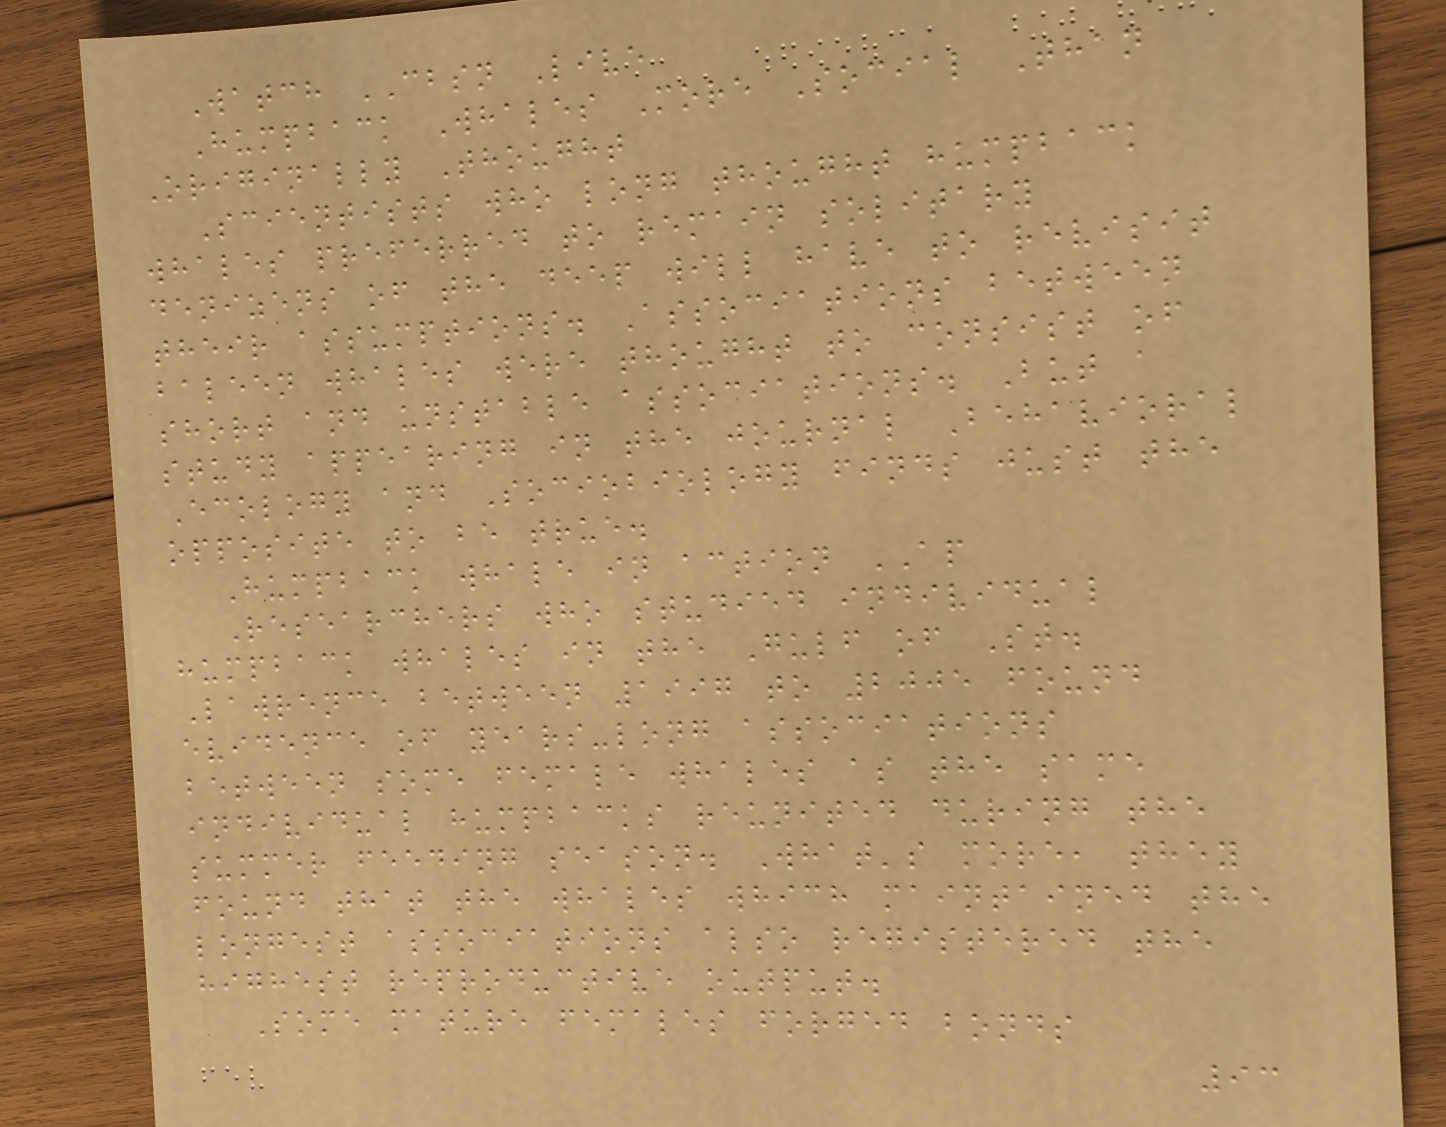Watch CBSN Live
Humpback Whales More Social Than
Originally Thought
Scientists who long thought humpback
whales preferred to remain solitary
denizens of the deep will have to revisit
their assumptions. Associations between
baleen whales were thought to consist of
short and unstable associations. But a
study appearing in the journal Behavioral
Ecology and Sociobiology finds just the
opposite to be true.
Humpback whale in action AP
Researchers who studied individual
humpback whales in the Gulf of St.
Lawrence between 1997 to 2005 found
evidence of years-long associations
between some female whales as the same
individual humpbacks reunited during the
summer feeding season. What's more, they
found that the whales which maintained the
longest associations also registered the
highest reproductive output.
Some mature females forged bonds
93
